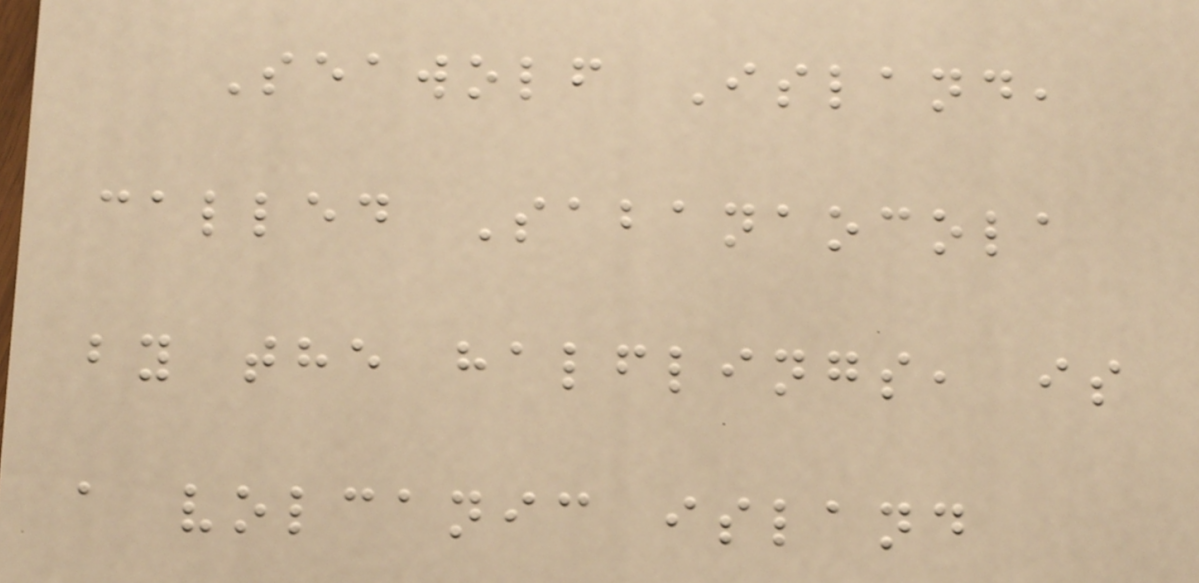Seawolf Island,
called Sabanaocola
by the halflings, is
a volcanic island
